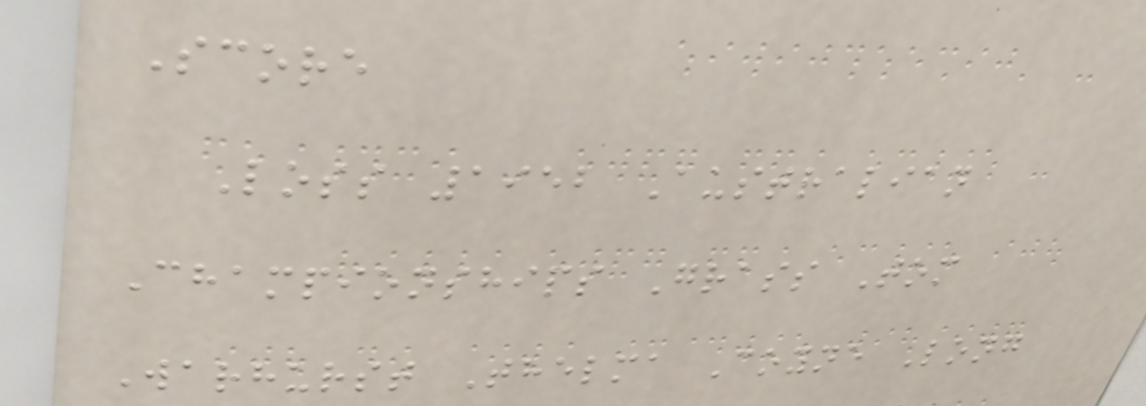Score
Loss 1952 Australian
Championships Grass Tom
Warhurst Thelma Coyne Long
